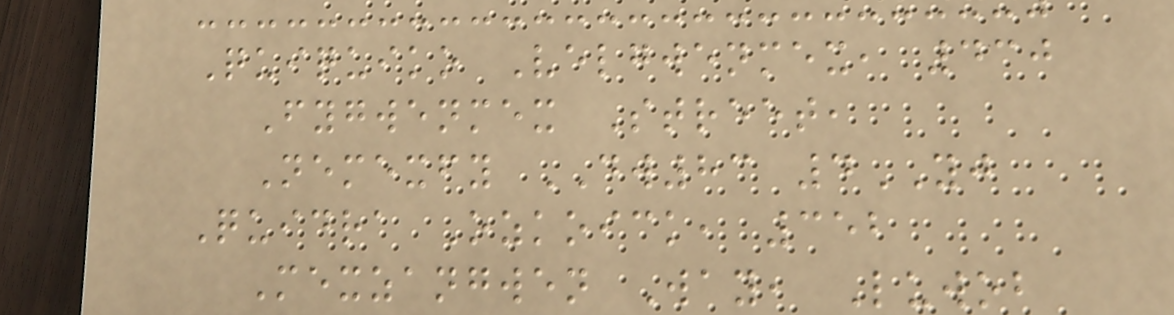Quiquiko Velgwenmex, 430
Fygwenmex Street,
Nemexfy DW83 4YJ
Quidra Ozkoick, 352
Mexzangwen Way, Luwob
